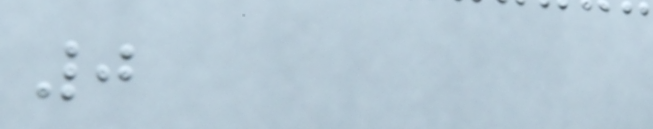0
